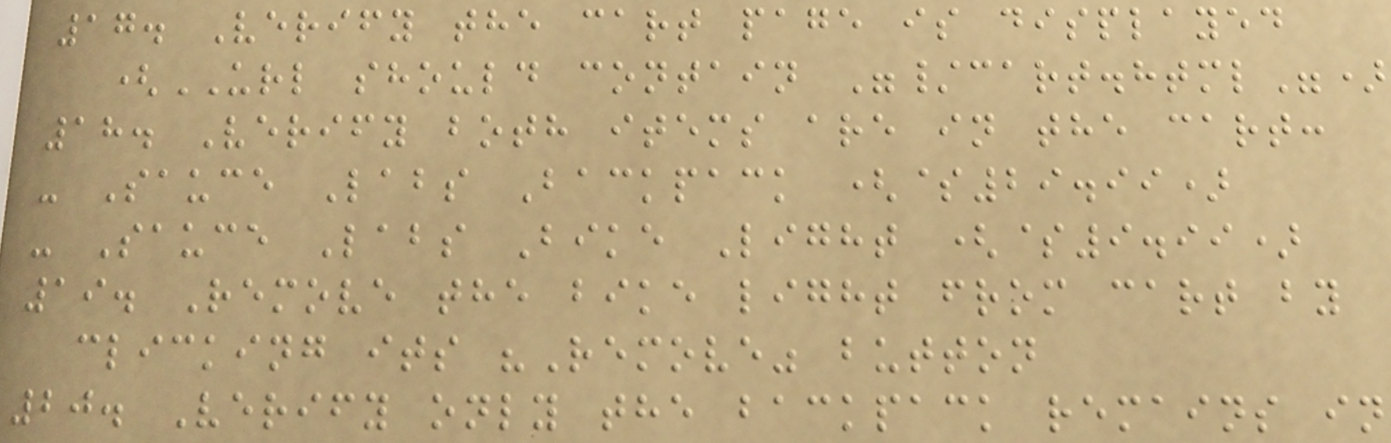17. Verify the cart page is displayed
(URL should contain "/cart.html")
18. Verify both items are in the cart:
- Sauce Labs Backpack ($29.99)
- Sauce Labs Bike Light ($9.99)
19. Remove the bike light from cart by
clicking its "Remove" button
20. Verify only the backpack remains in
